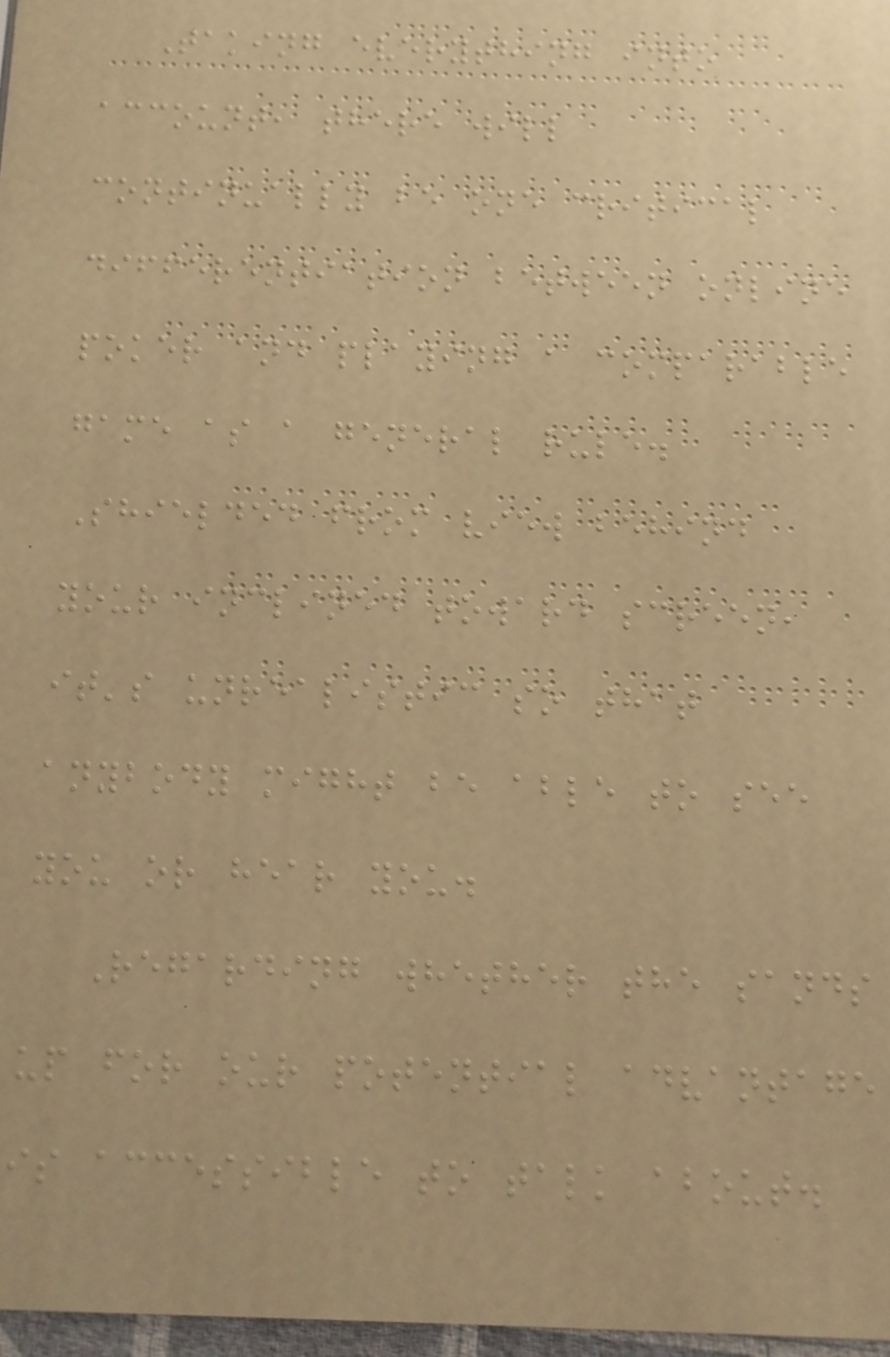Taking everything into
account, there will
continually be one critical
differentiation between online
poker and playing a comparable
game as a general rule.
Shielded from view behind
your inclined toward screen,
it's unrealistic so that
anybody might be able to see
you or hear you.
Regarding whether the sands
up for our potential advantage
is accessible to talk about.
